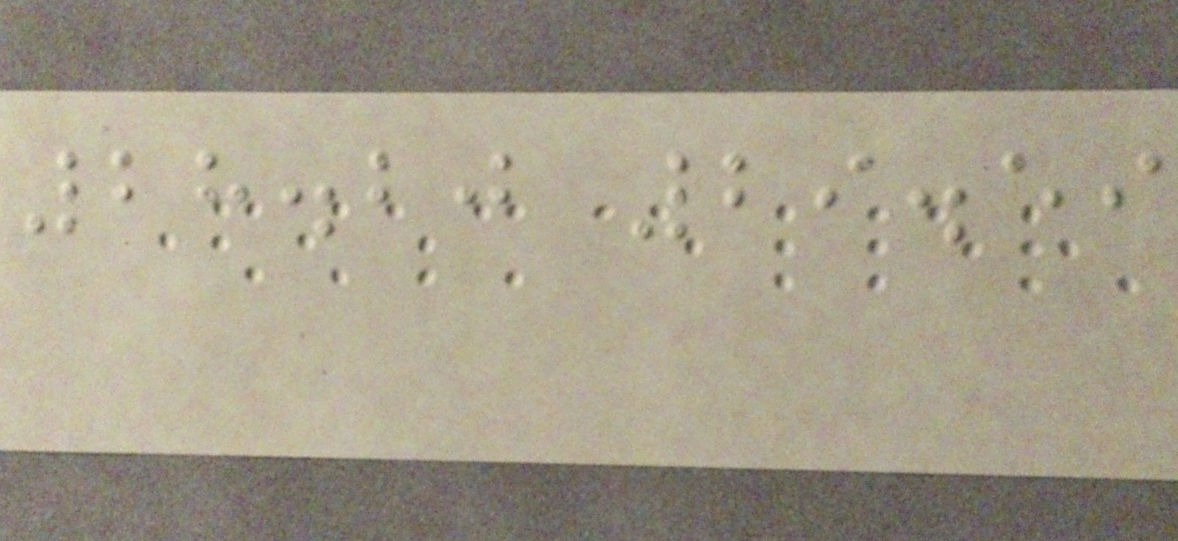28.20 29.59
